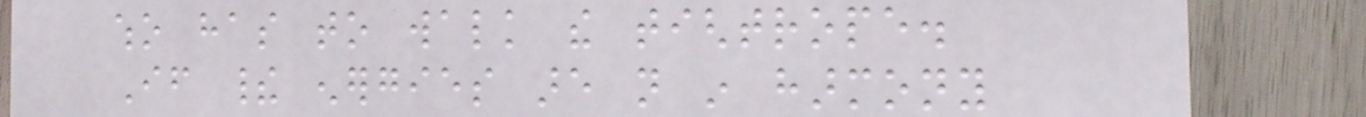who has to walk the tightrope.
If their energies are not in harmony
